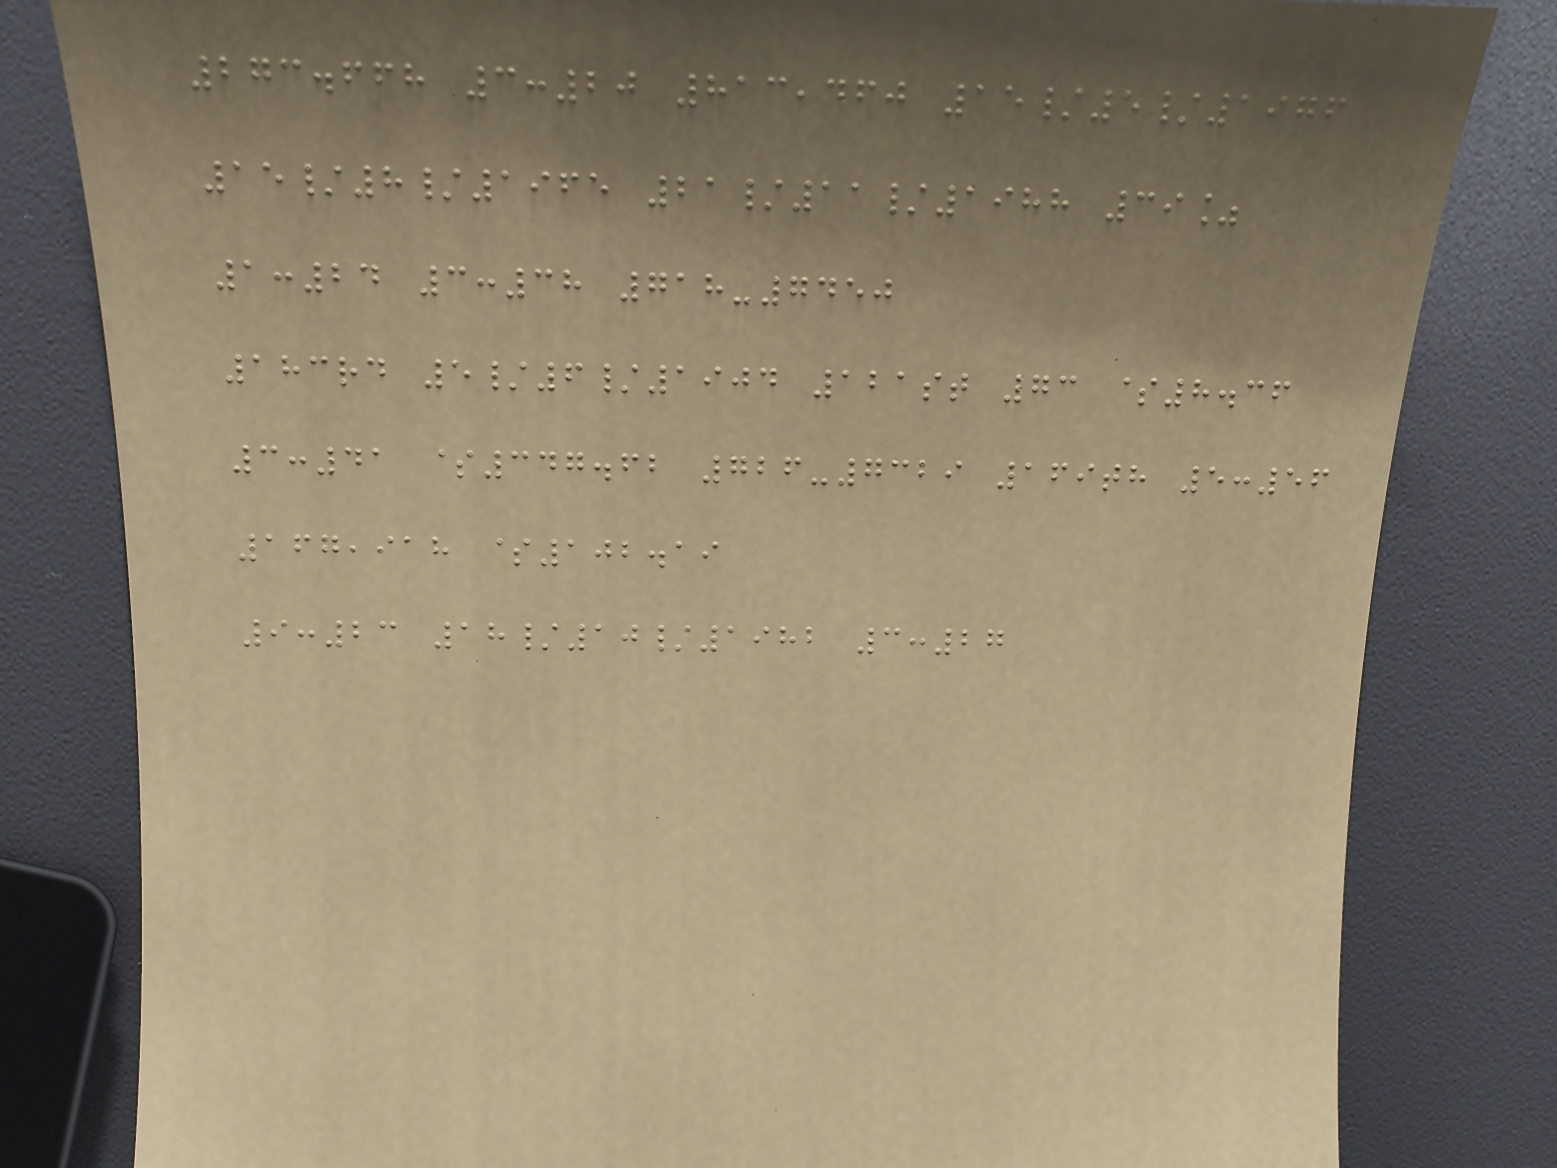273.668 3:20 813,460 15/5/1976
15/8/1965 21/11/1988 39%
1:24 3:38 718-7450
183rd 5/6/1904 121st 73 $8.36
3:41 $347.62 726-7329 169th 5:56
167,918 $102.19
9:23 18/10/1982 3:27
